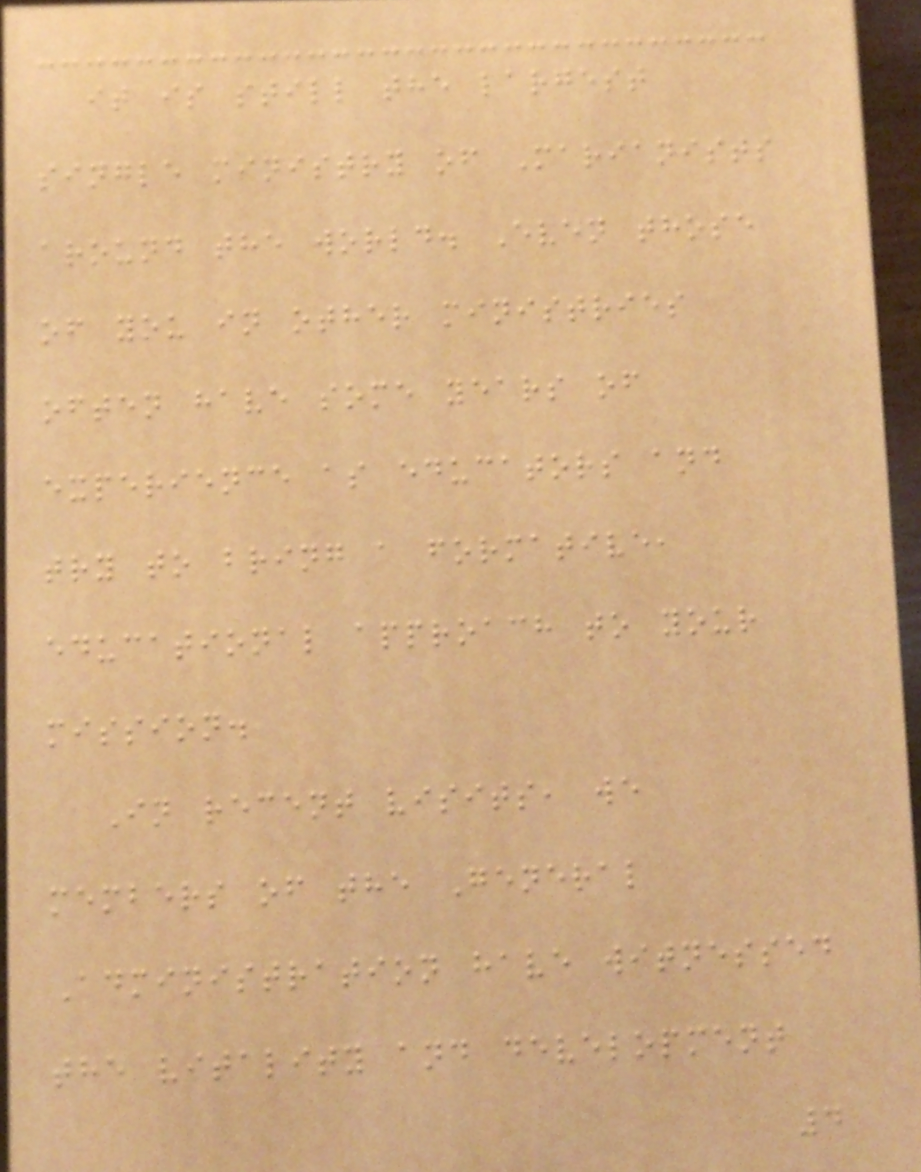it is still the largest
single ministry of Marianists
around the world. Even those
of you in other ministries
often have some years of
experience as educators and
try to bring a formative,
educational approach to your
mission.
In recent visits, we
members of the General
Administration have witnessed
the vitality and development
4
